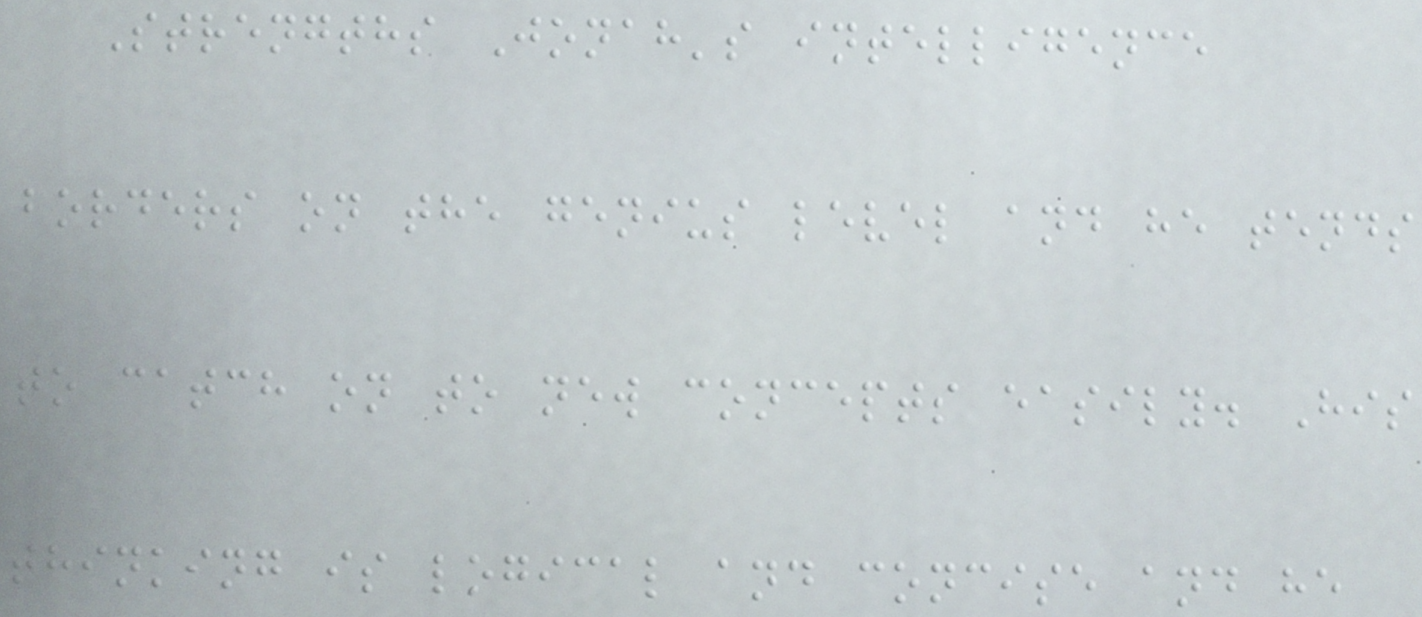Strengths Jonah's intelligence
borders on the genius level and he tends
to catch on to new concepts easily. His
thinking is logical and concise and he
